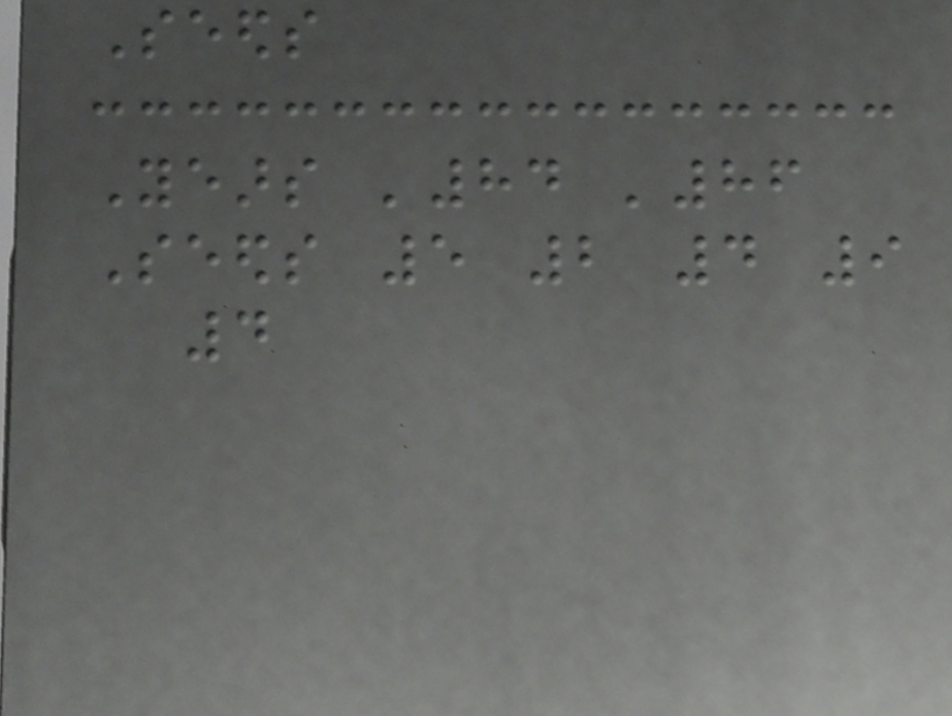Seeds
Years '84 '86
Seeds 5 2 4 9
4
